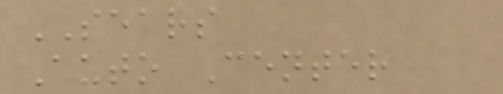SEARS
Auto Center
